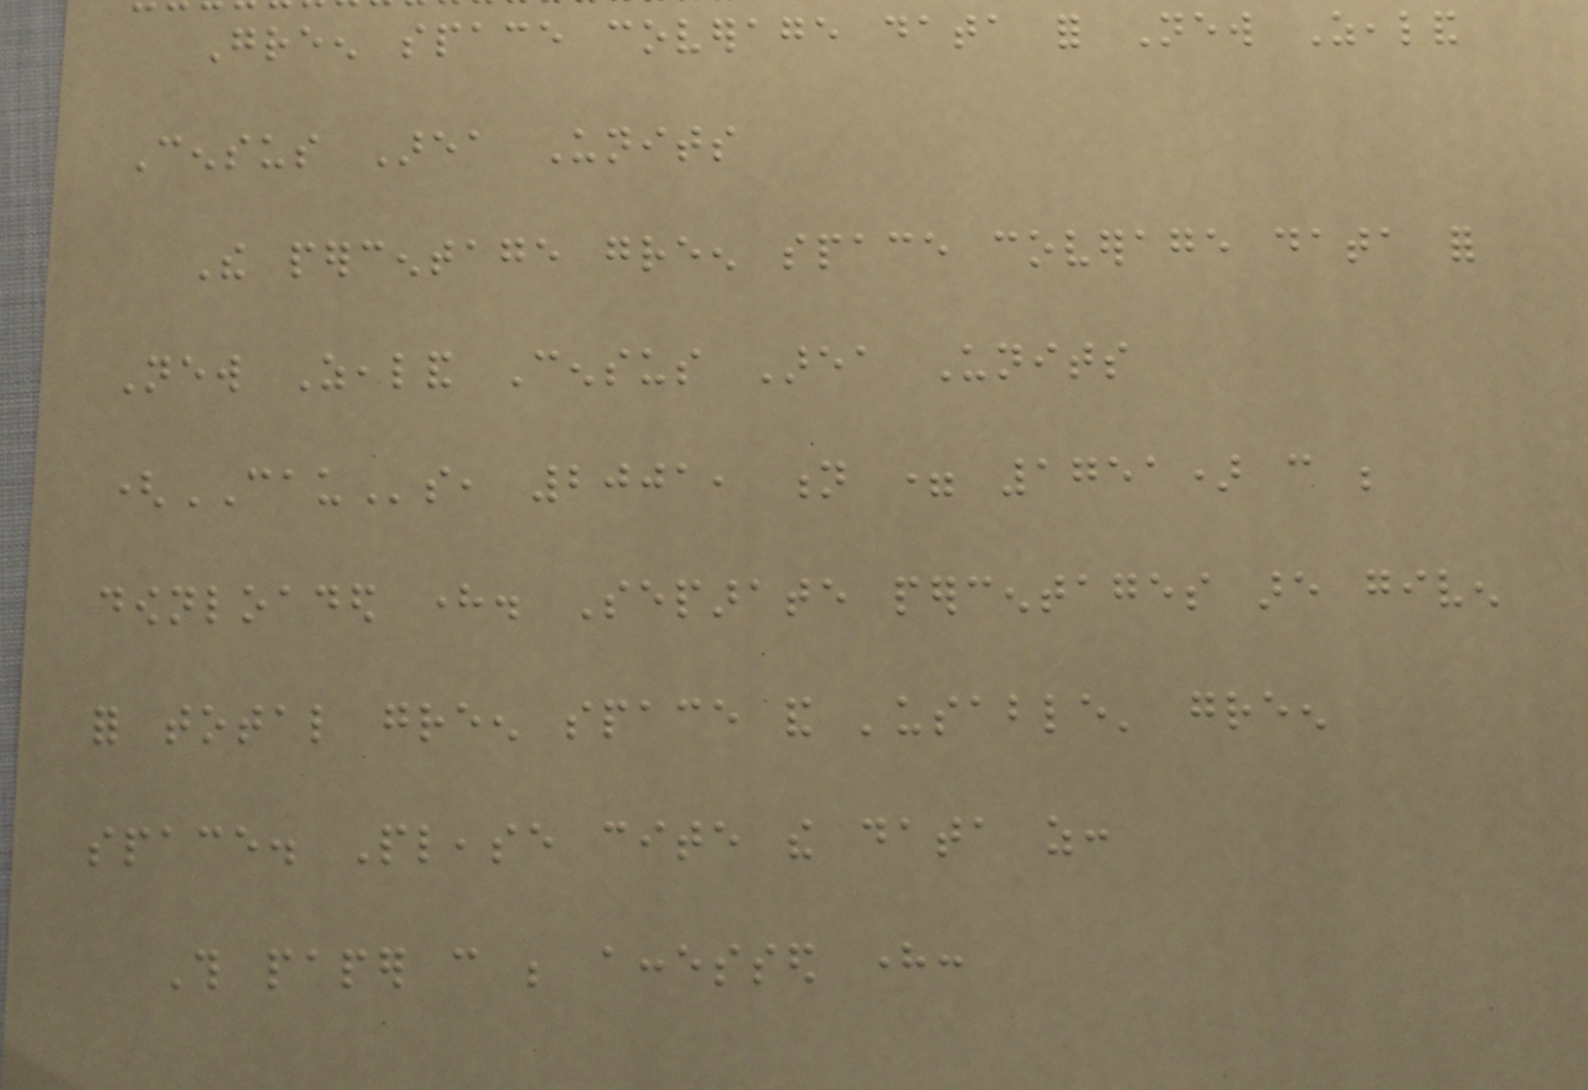Green space coverage data for New Zealand
Census Area Units
The percentage green space coverage data for
New Zealand Census Area Units
(CAUs, 2001, n = 1751) can be
downloaded here. Separate percentages are given
for total green space and 'usable' green
space. Please cite the data as:
This paper can be accessed here:
